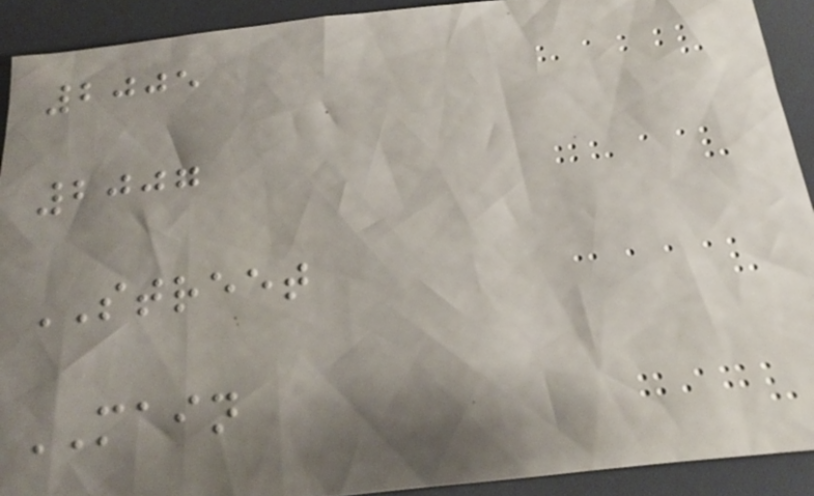2005
2007
STREET
MAIN
